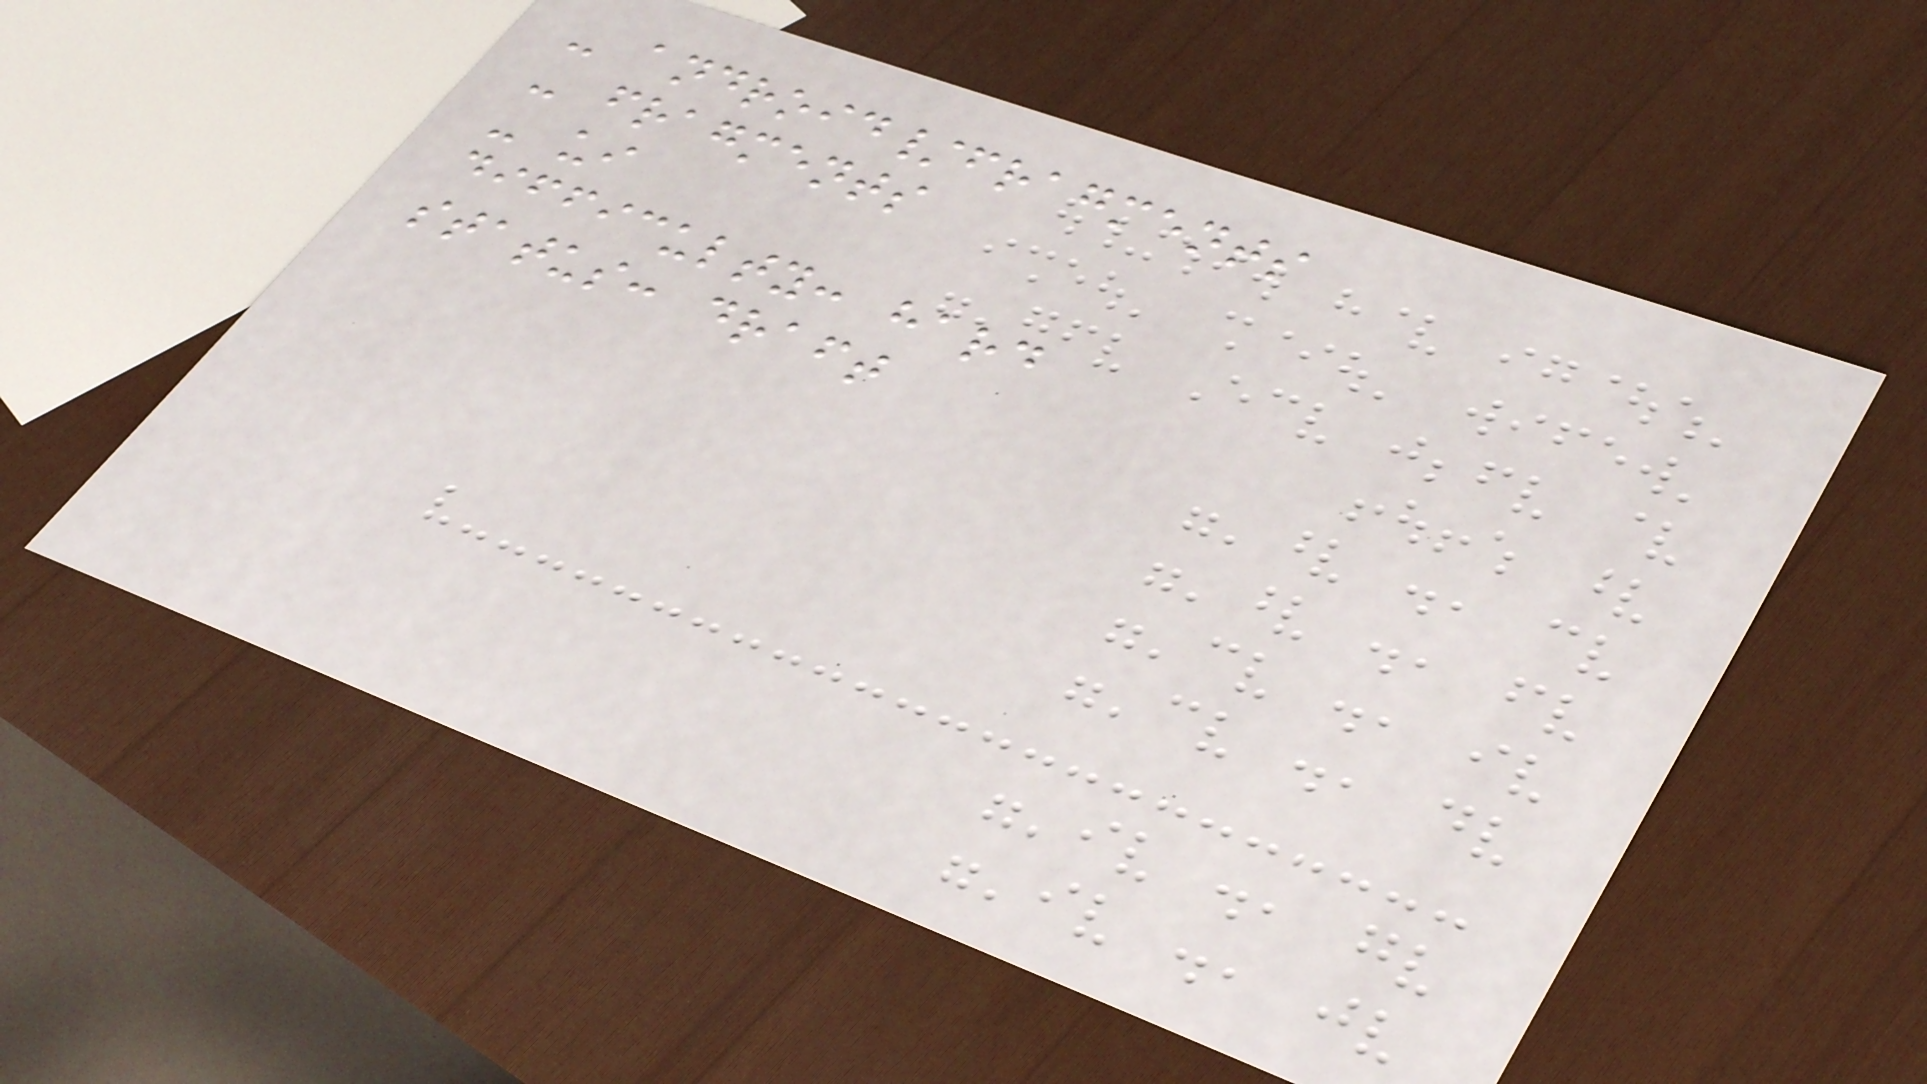- android/fragments
- fragments
- ui
difficulty: hard
status: draft
